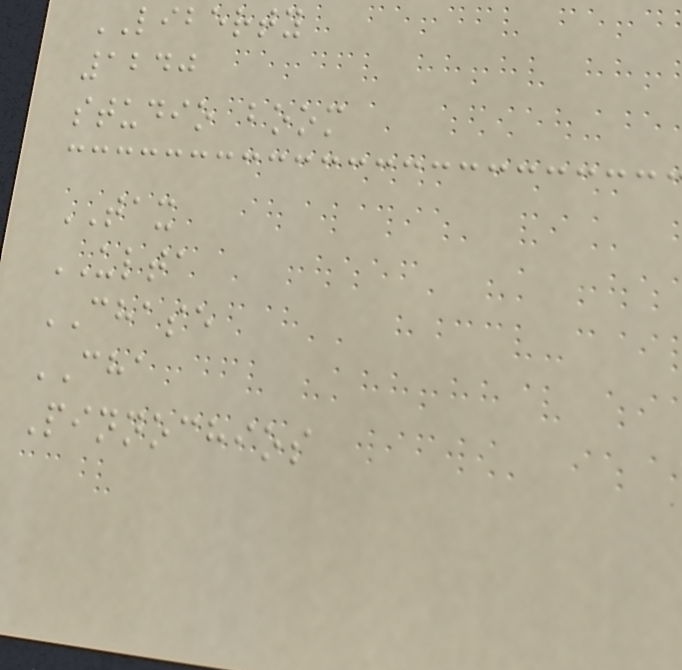LIBERTY
1240
studio boom
TAX
ULTA
CHASE
CHA
Pinnochios
